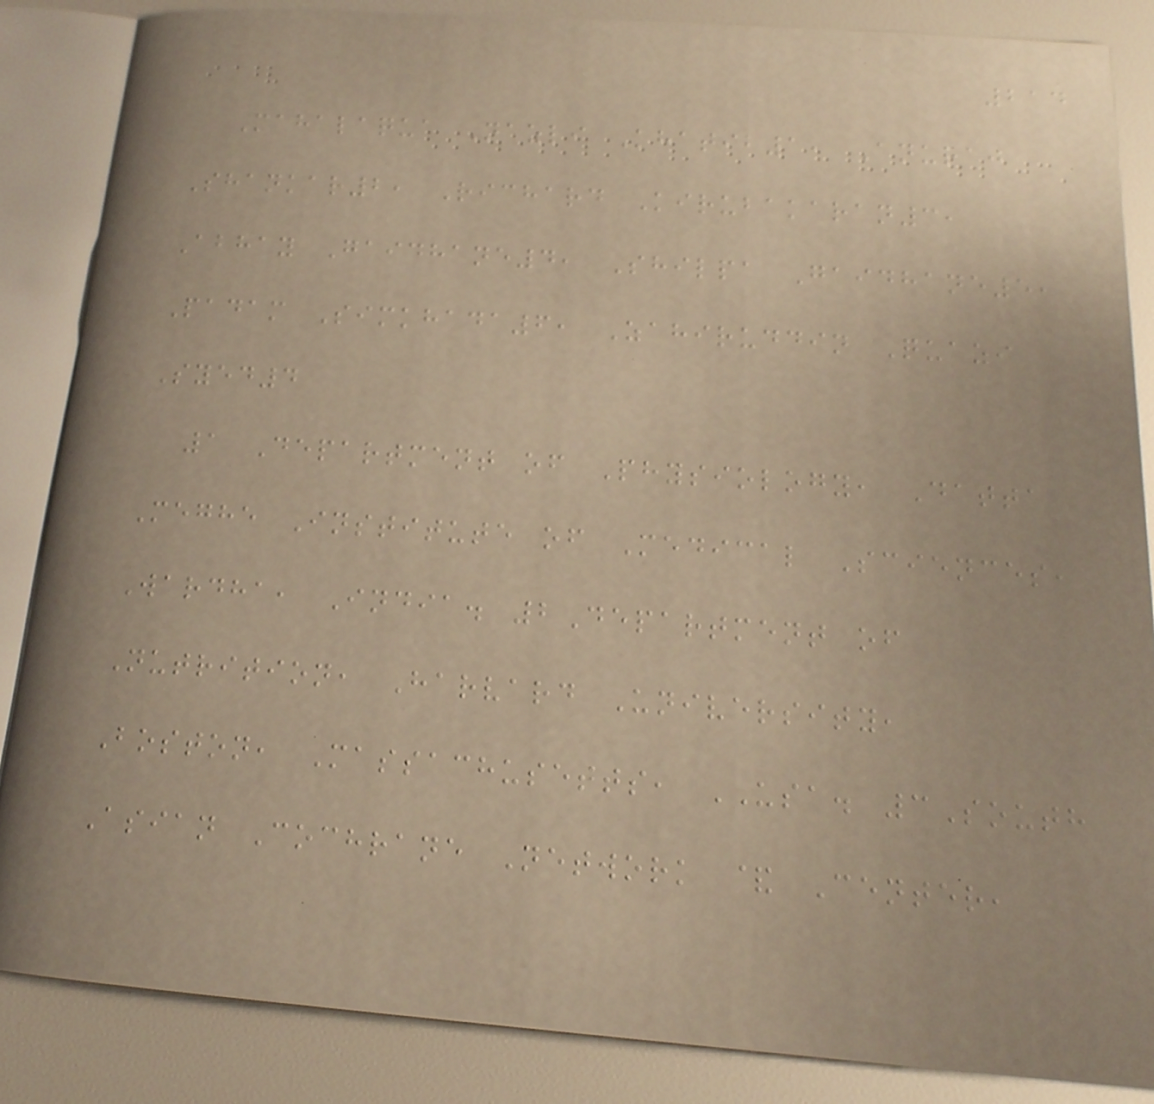214
Mahalaqua Nazli Khatib1, Anuraj
Shankar2, Richard Kirubakaran3,
Abhay Gaidhane4, Shilpa Gaidhane5,
Padam Simkhada6, Zahiruddin Quazi
Syed4
1 Department of Physiology, Datta
Meghe Institute of Medical Sciences,
Wardha, India. 2Department of
Nutrition, Harvard University,
Boston, Massachusetts, USA. 3South
Asian Cochrane Network & Center,
